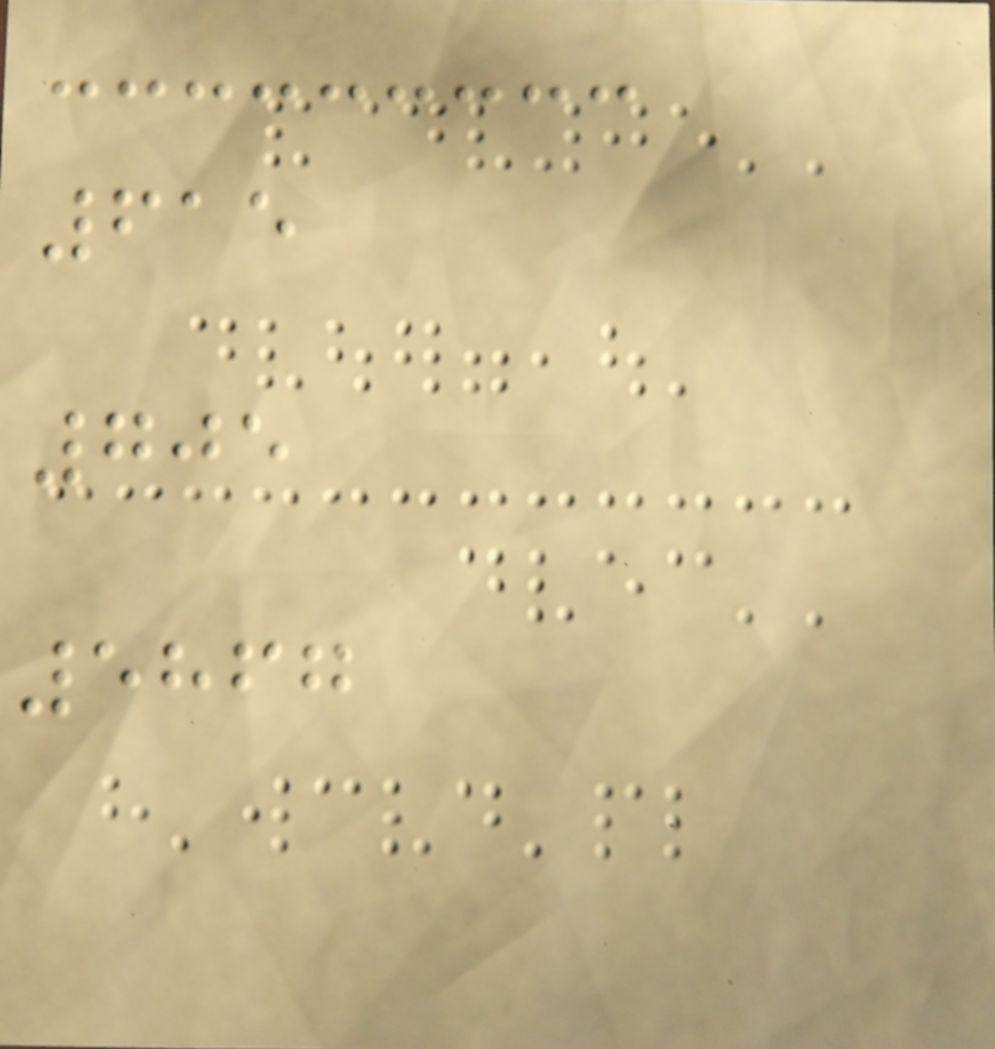615
705
5867
